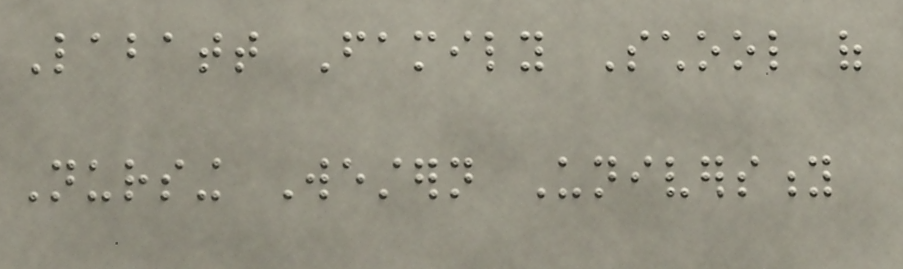Labatt Family School of
Nursing Western University
